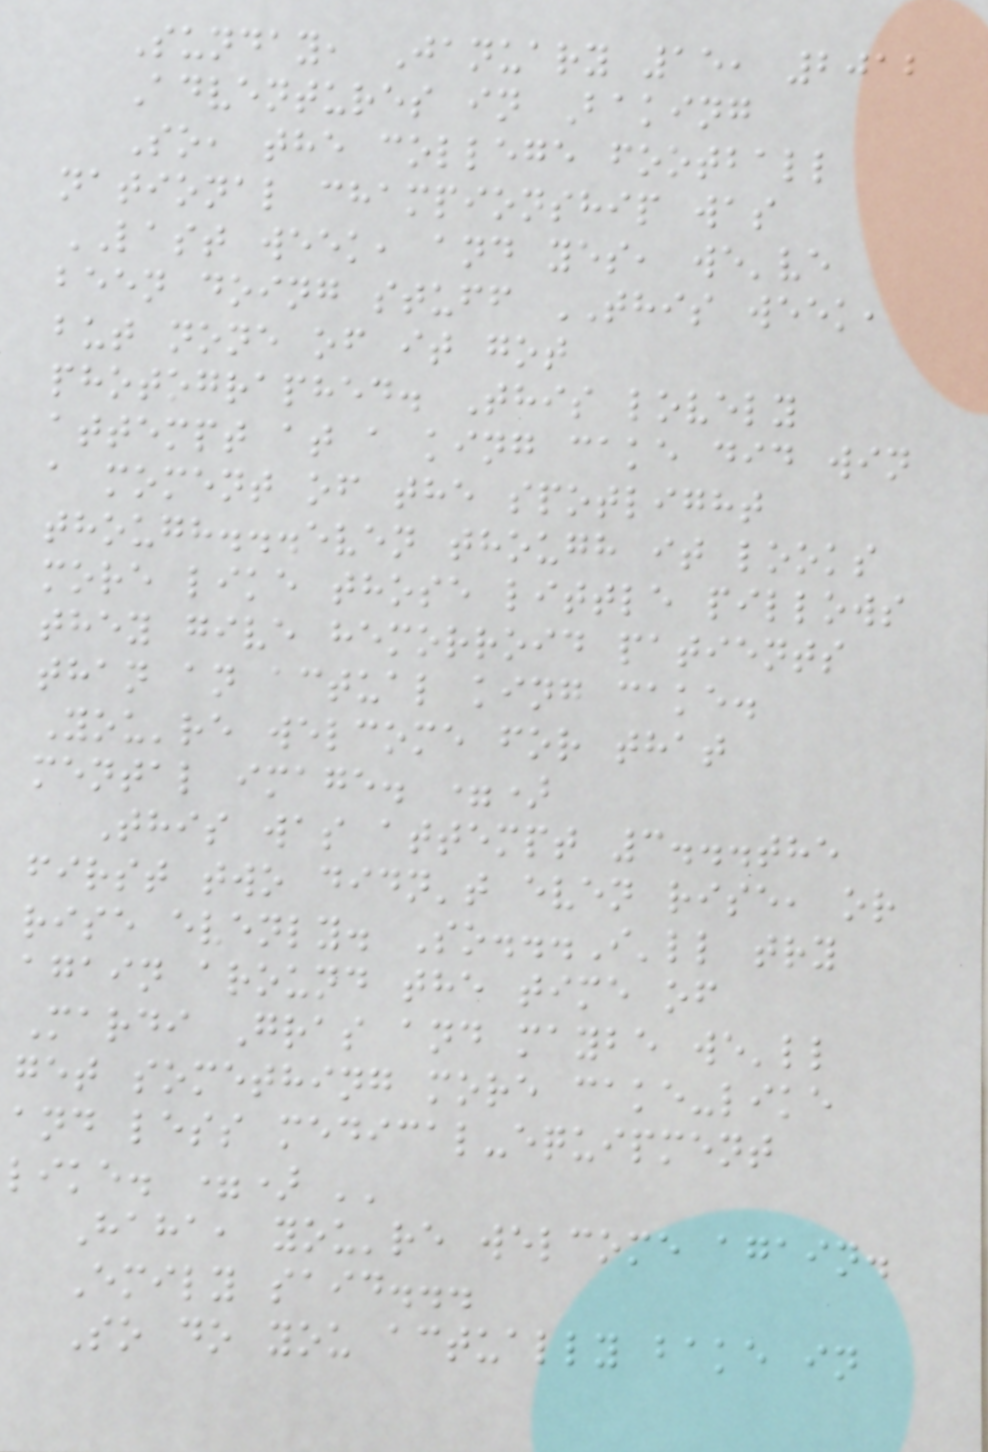Sunday, January 15, 2012
Adventures in Baking
So, the college football
national championship was
LAST week, and yes, we've
been doing stuff THIS week,
but none of it got
photographed. This lovely
attempt at a king cake did win
a moment of the spotlight
though...even though it looks
more like those little pillows
they give hemorroid patients
than an actual king cake.
You're welcome for that
mental image. =)
This was attempt 3...the
first two didn't even rise, or
rise evenly. So...I'll try
again around the time of
Mardi Gras and maybe we'll
get something more cake-like
and less medical-equipment
like. =) ''
Haha, you're welcome again.
Emily said...
So do you actually bake in
